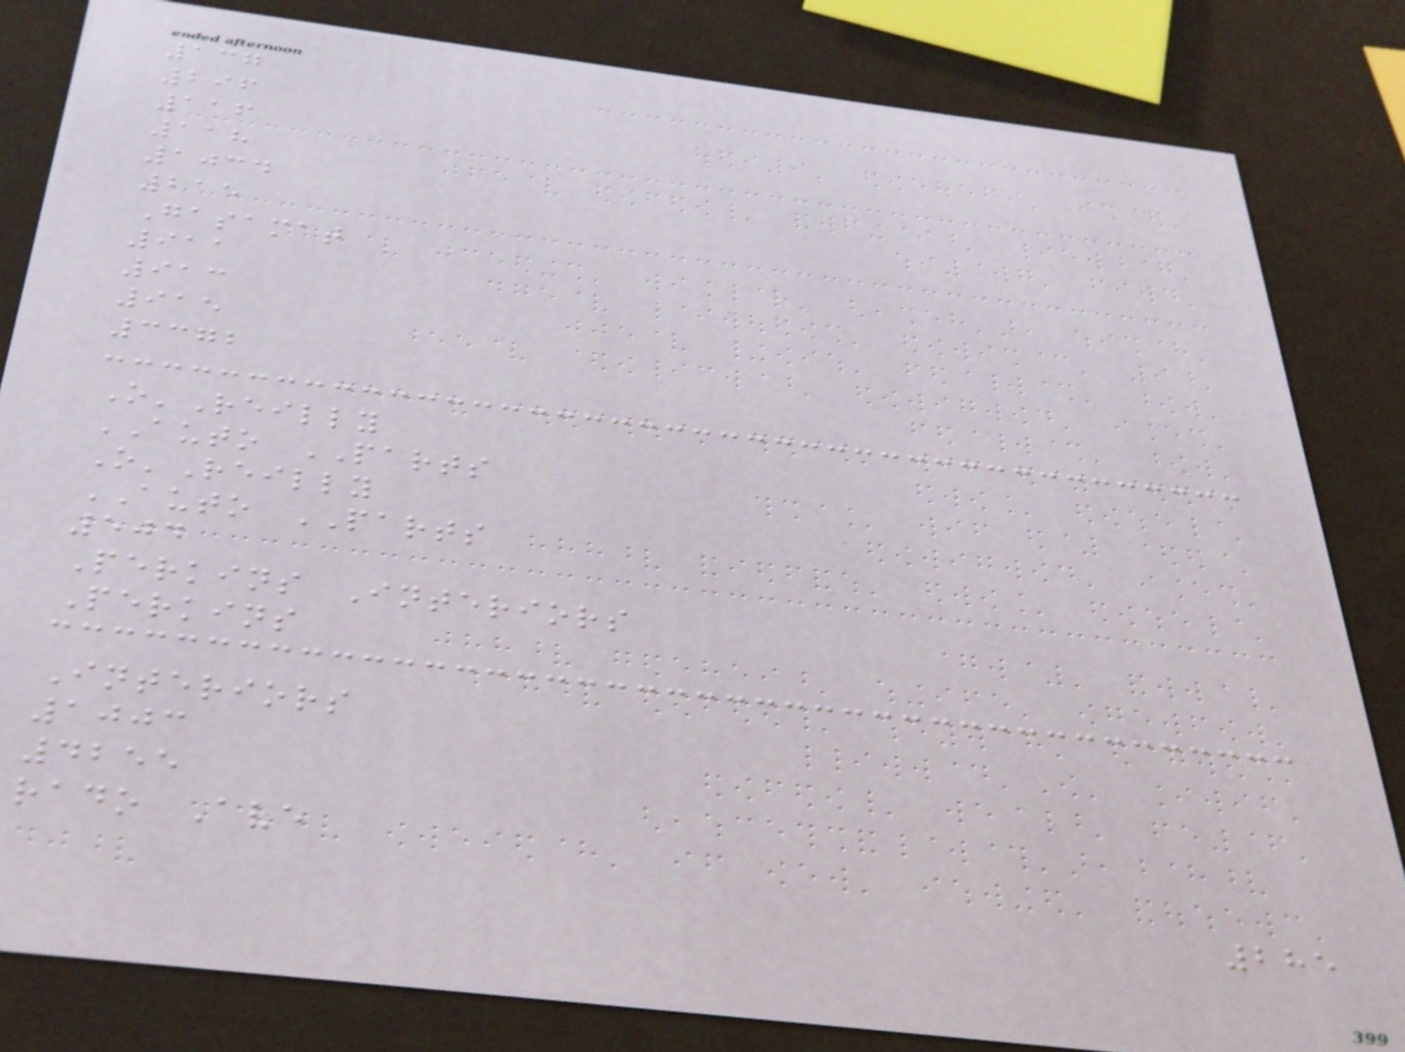137
296
116
118
1034
215
Gasamat
911
913
915
3372
O'Reilly
AUTO PARTS
O'Reilly
AUTO PARTS
504
Perkins Interiors
Perkins
Interiors
1003
4255
rado Ave
285
